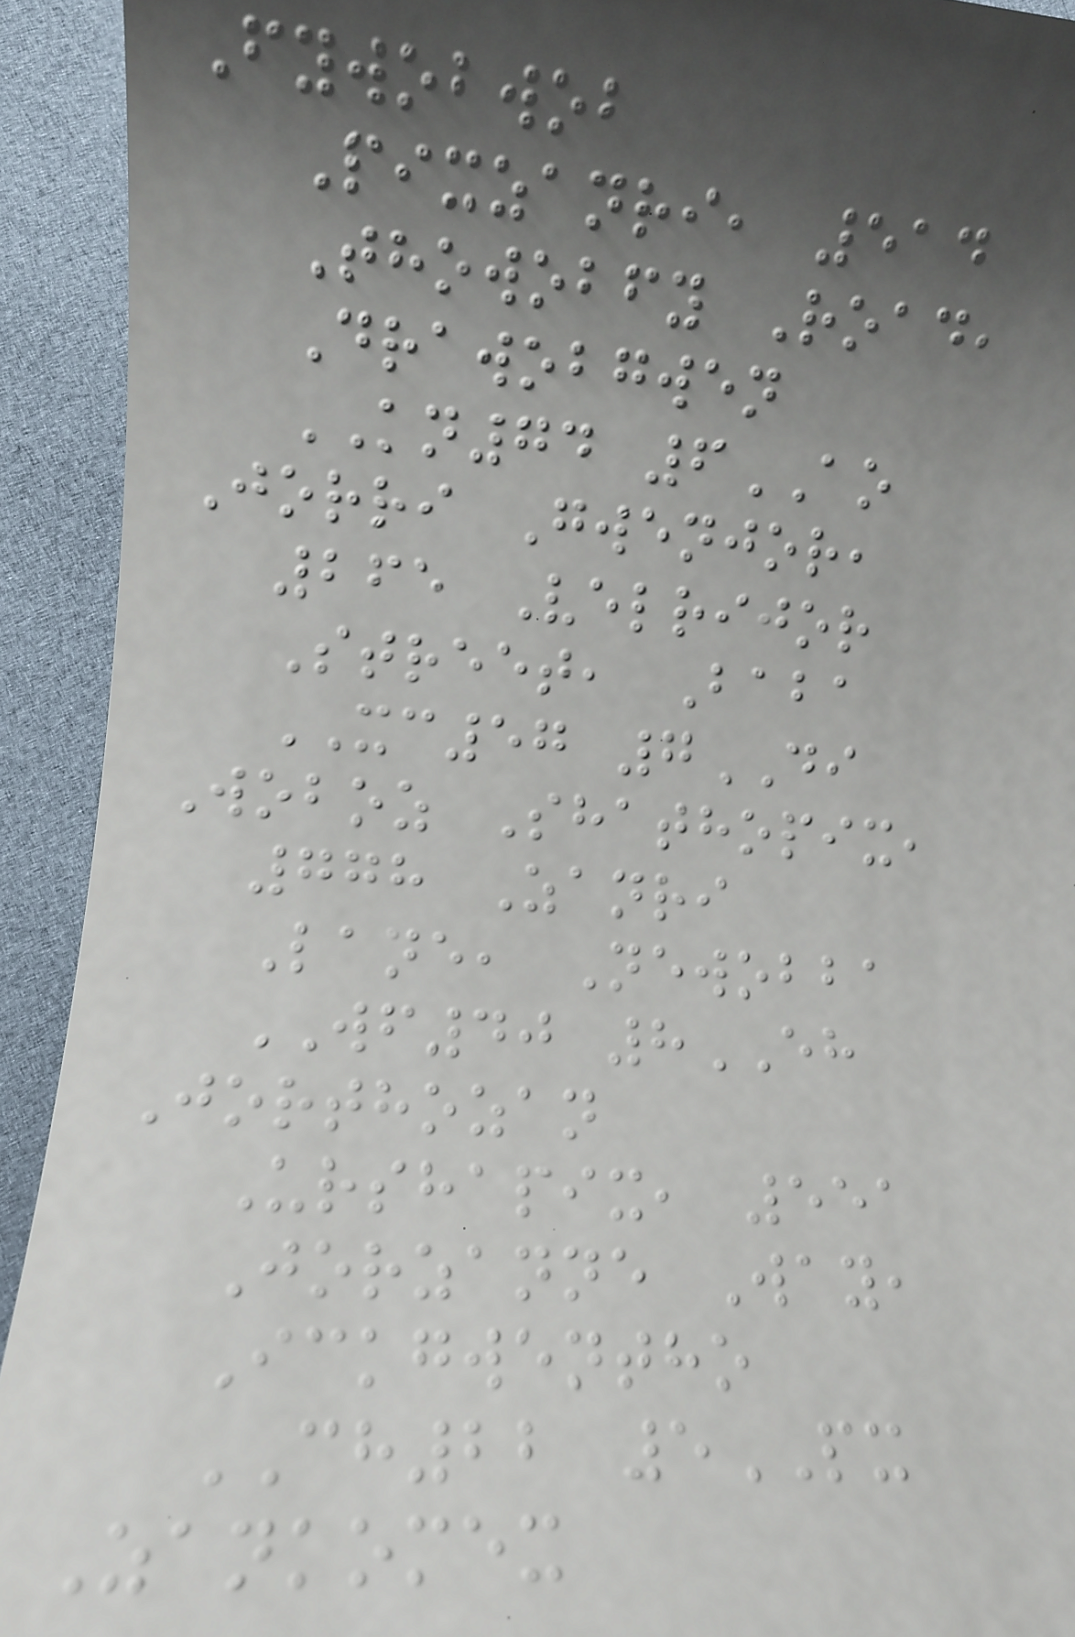Fywobwob
Pixzanri, 514
Thowobfy Road,
Drawobgwen
KN74 6AO
Jorri Gwenjor,
265 Velrijor
Street, Baba
XC57 7DI
Woboz Shathopix,
778 Zanri
Lane, Newobba
WF40 8EH
Jorthozan
Urshapix, 551
Jorzanne Way,
Ickgwentho
CH22 5PX
Zankomex
